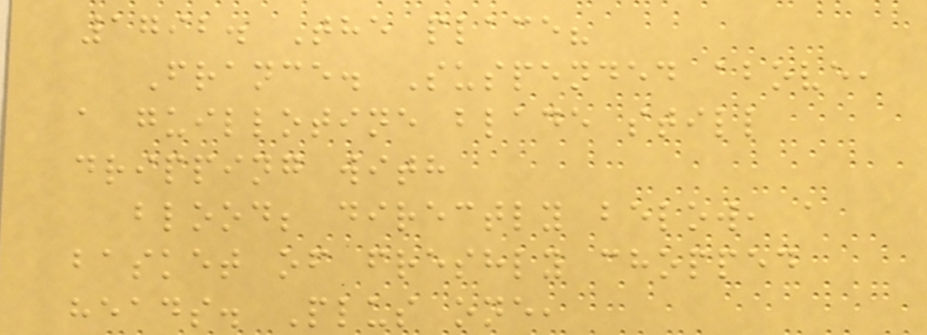1792. The place?
France. Suspended above,
a guillotine blade still
dripping with
blood; directly below, a
basket of freshly chopped
heads. Plus one,
